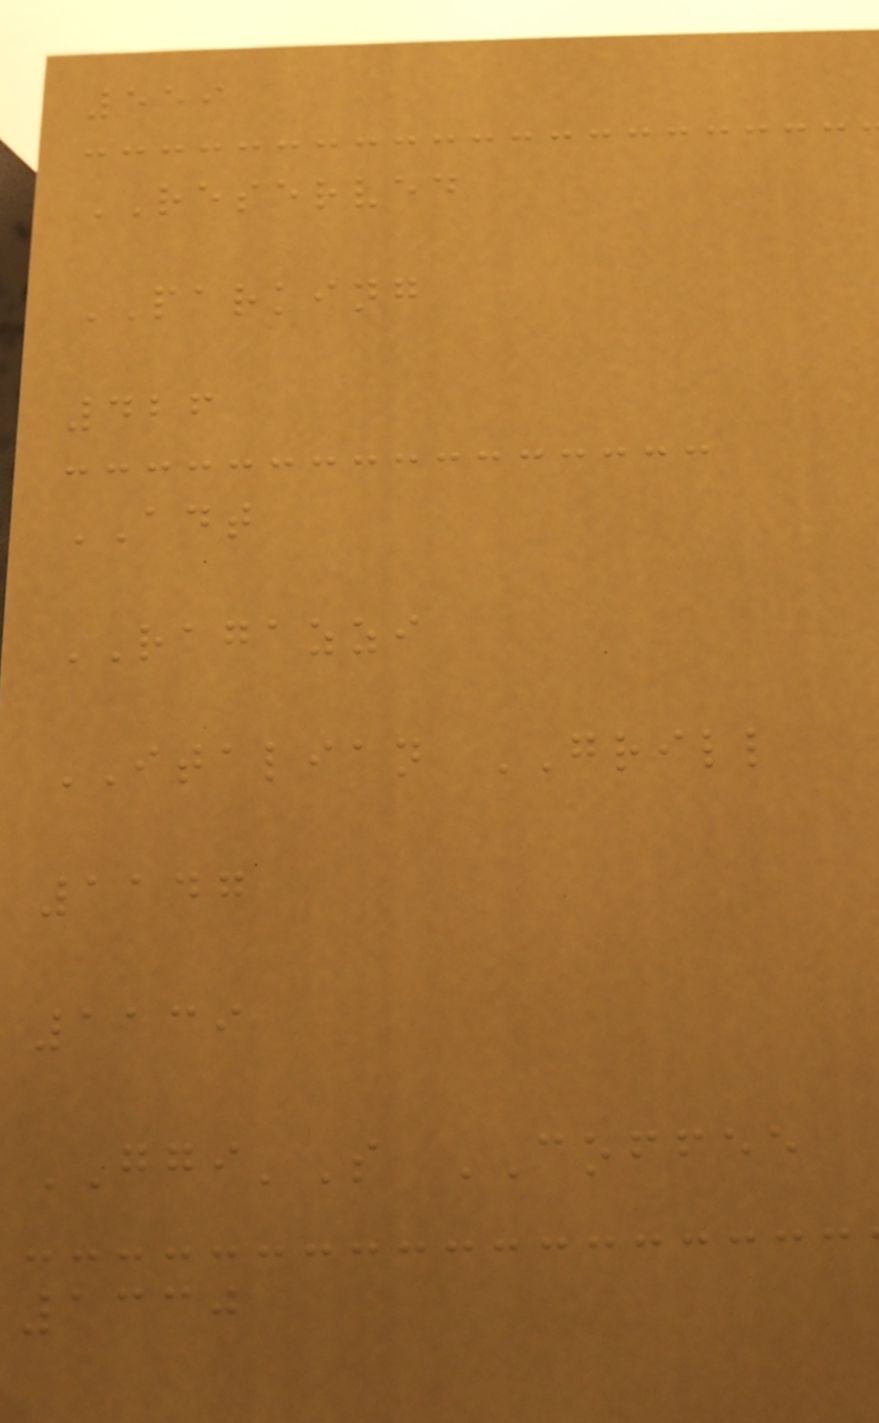559
RESERVED
PARKING
426
ADT
RAGAZZI
ITALIAN GRILL
1147
1139
GGI'S COFFEE
1330
